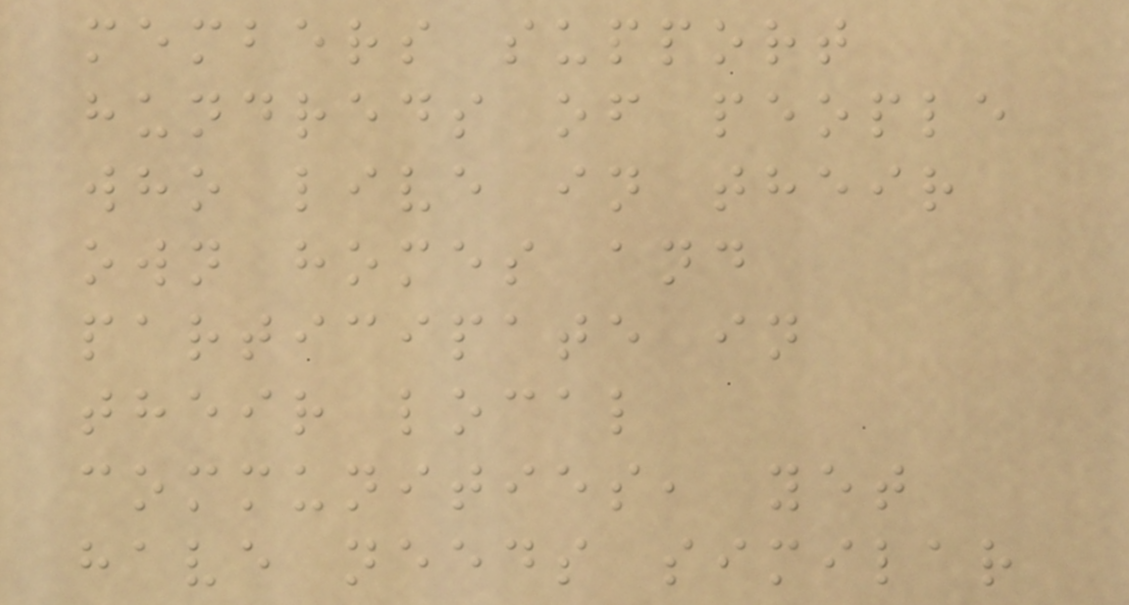members support
hundreds of people
who live in their
own homes and
participate in
their local
communities, yet
have needs similar
